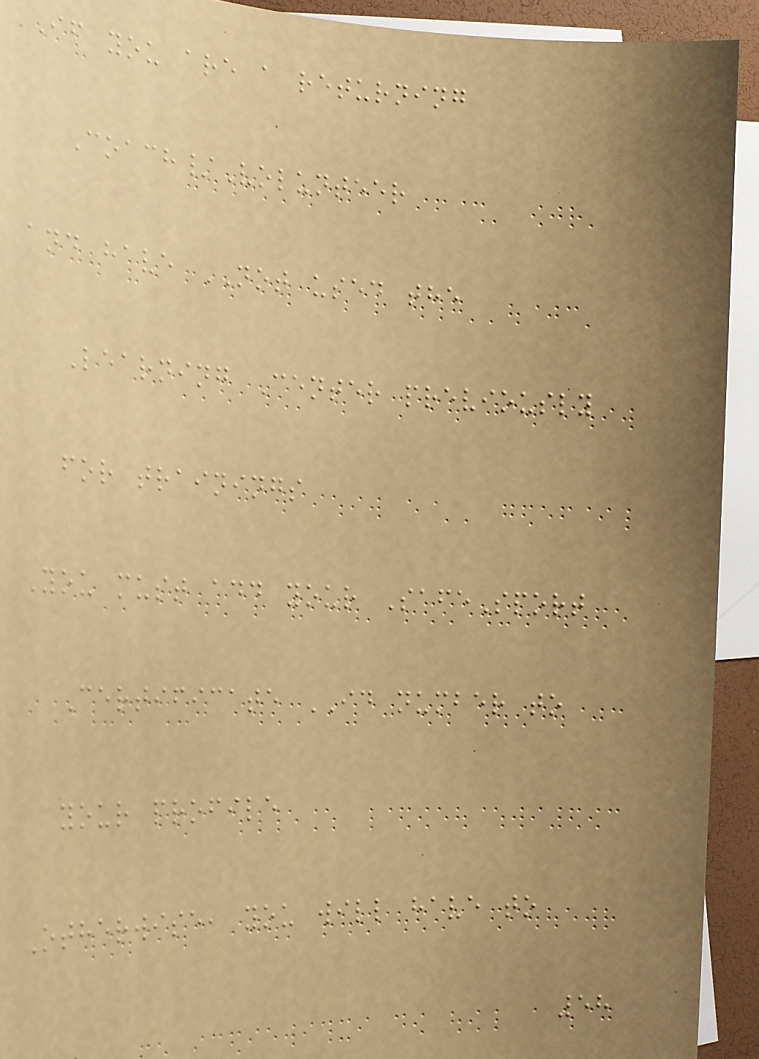If you are a returning
Coach/Volunteer
and have NOT used the
Learning Center previously
for trainings
You must add your SafeSport
Certificate ID number to
your profile
Otherwise, you will have to
58
